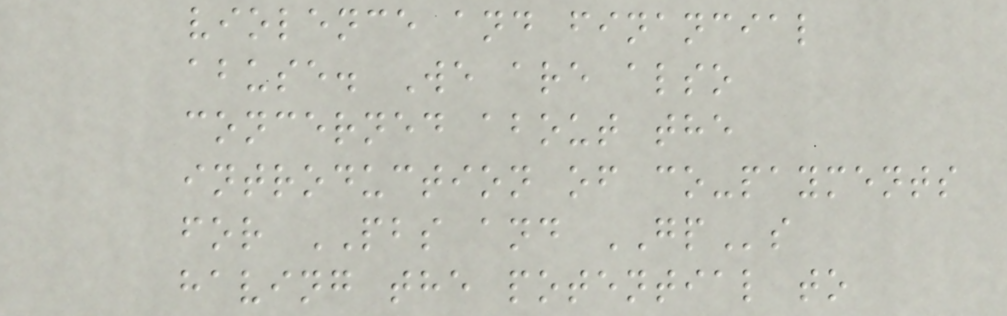violence and financial
abuse. We are also
concerned about the
introduction of co-payments
for PBS and GPs
having the potential to
